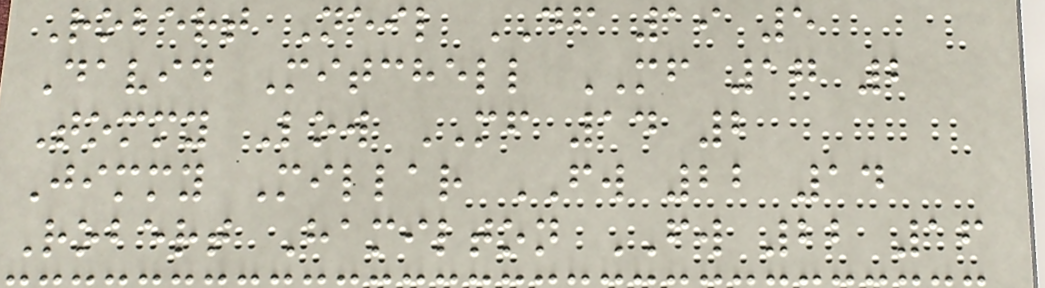Robert Neil DF 19 5
David Mitchell MF 17 2
Tommy Low MF 14 2
Jimmy Millar FW 22 14
Robert Hamilton FW 22 16
